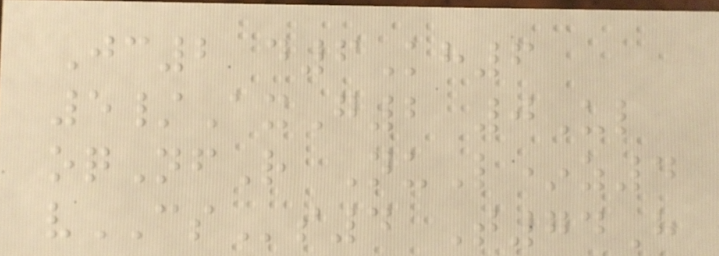Jc2 d6Kh6
5/AxG2 0Ul
oqNfR NuL*z4
vCSs4 T74H
